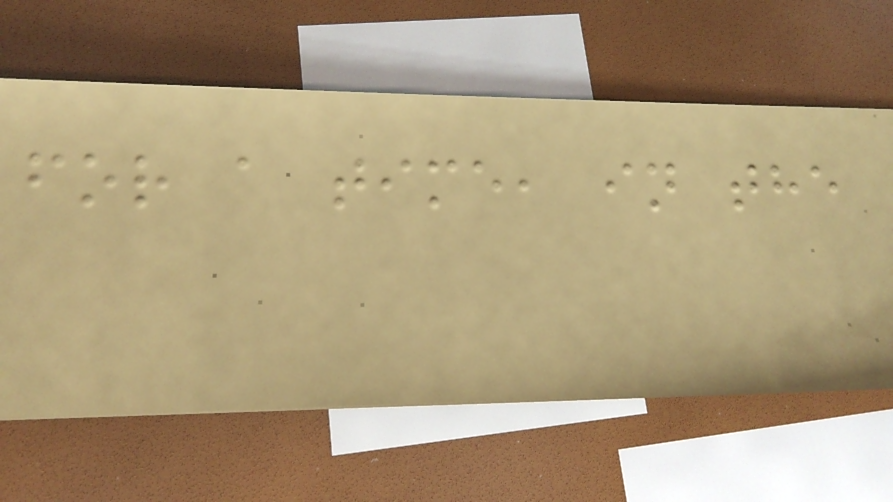for a time, in the
